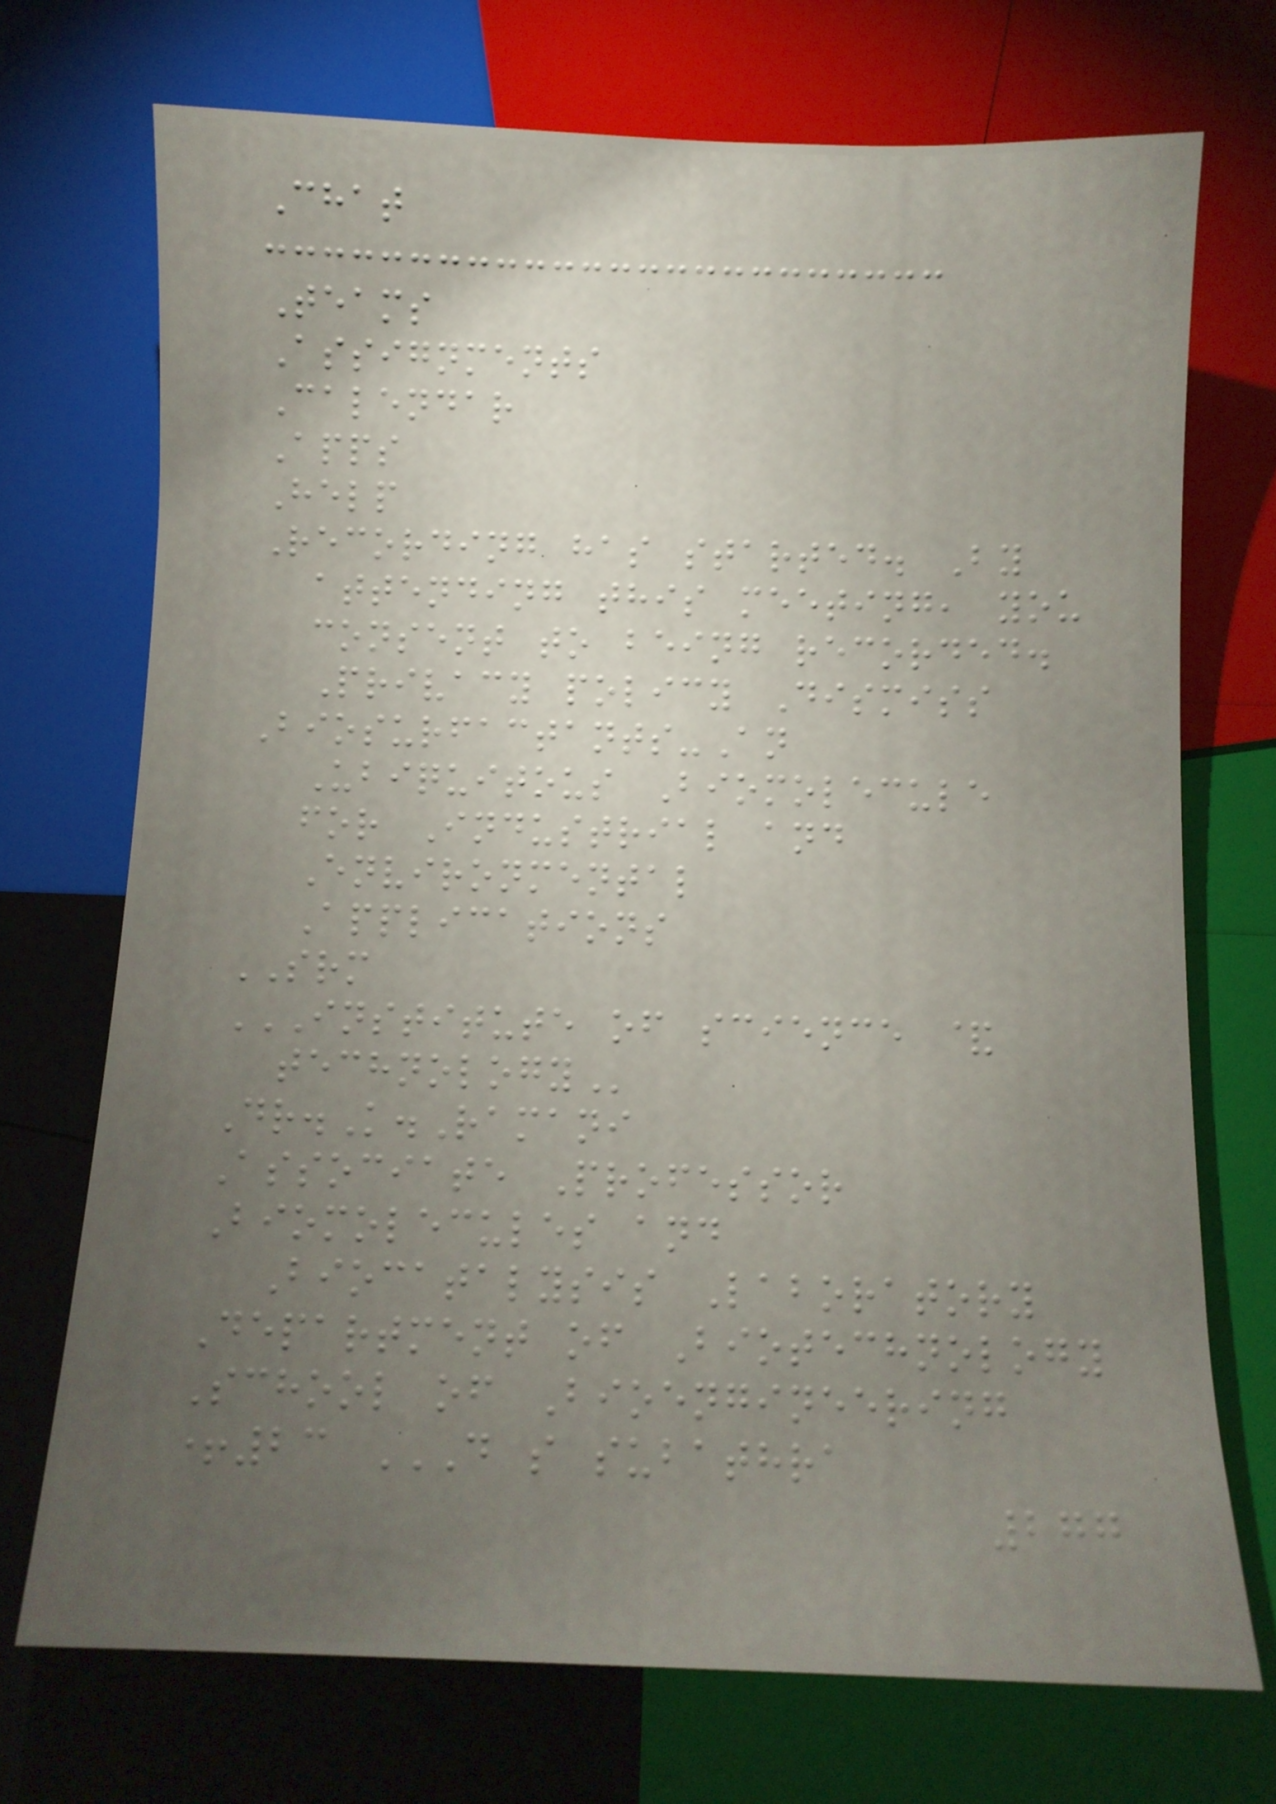Chat
Teams
Assignments
Calendar
Apps
Help
Recording has started. By
attending this meeting, you
consent to being recorded.
Privacy policy Dismiss
Biosurfactants-An
Ubiquitous Biomolecule
for Industrial and
Environmental
Applications
SRM
INSTITUTE OF SCIENCE &
TECHNOLOGY
Dr.K.Ramani
Associate Professor
Biomolecules and
Biocatalysis Laboratory
Department of Biotechnology
School of Bioengineering
+23 D S SUBATHRA
277
